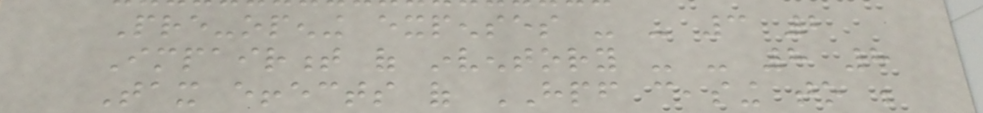Pre-opening expenses - - 3 2
Impairment of inventory - - 8 8
Tax effects of HPF ceasing to be
